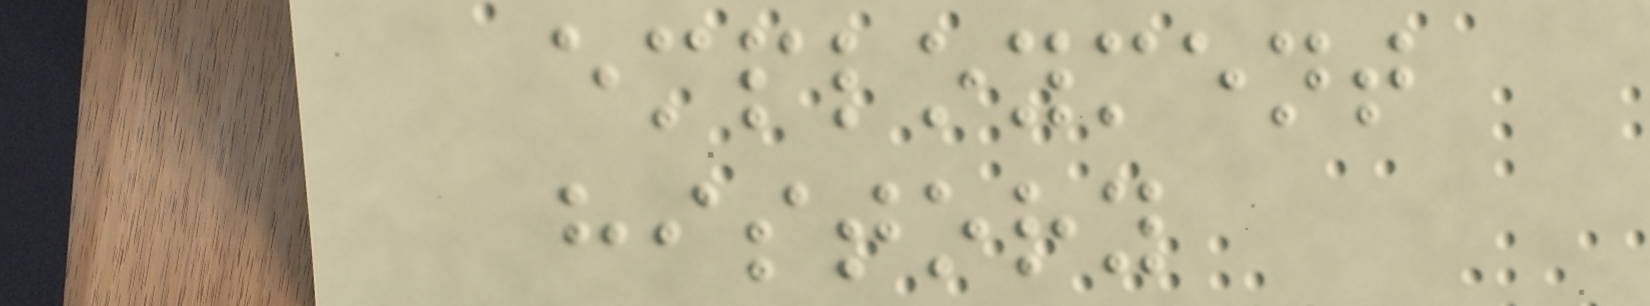employment
history
